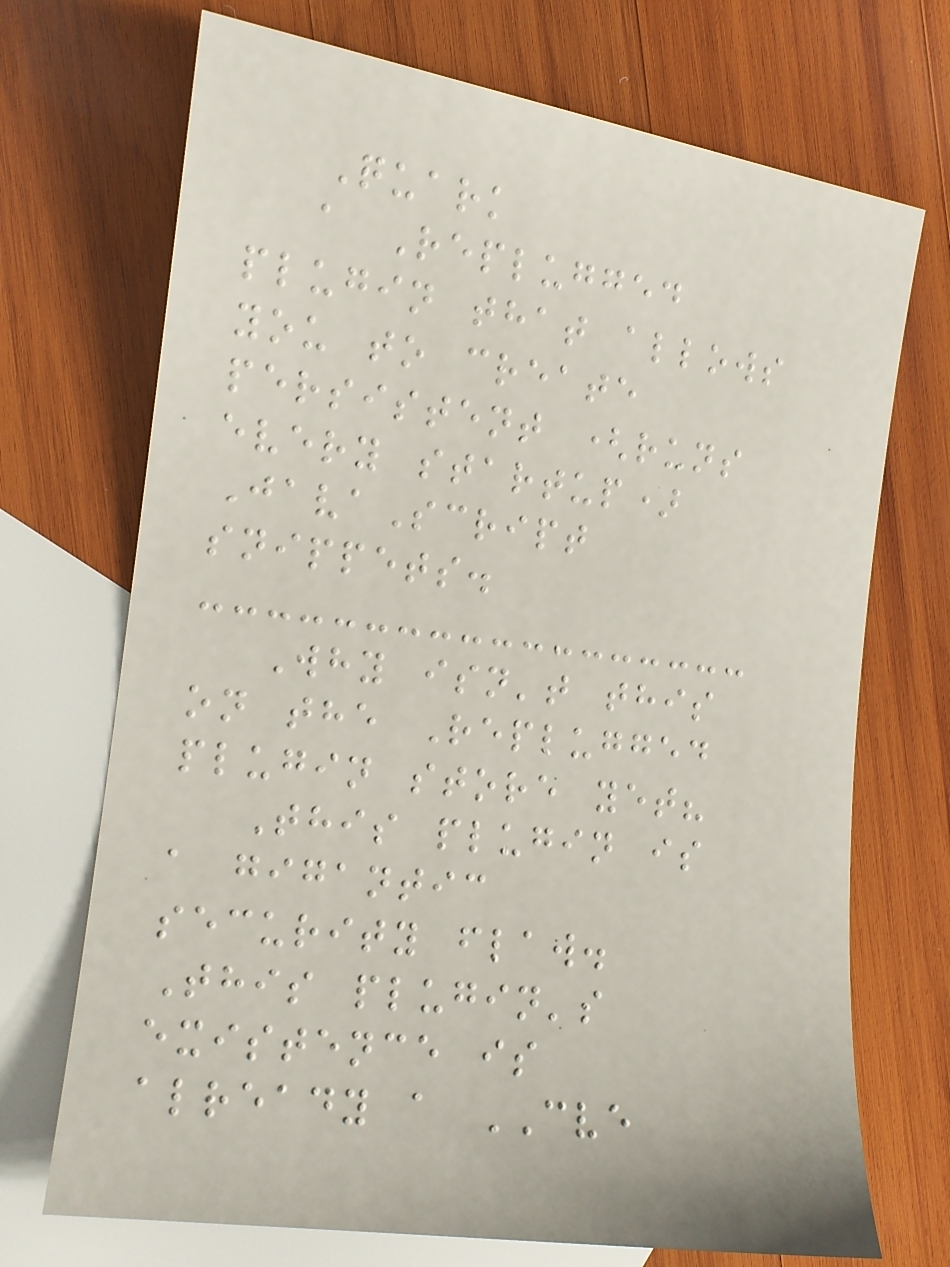Quark
a Replugged
plugin that allows
you to create
persistent (runs
every startup)
JavaScript
snippets.
Why isn't this
on the Replugged
plugin store yet?
This plugin is
a gigantic
security flaw.
This plugin's
existence is
already a CVE
